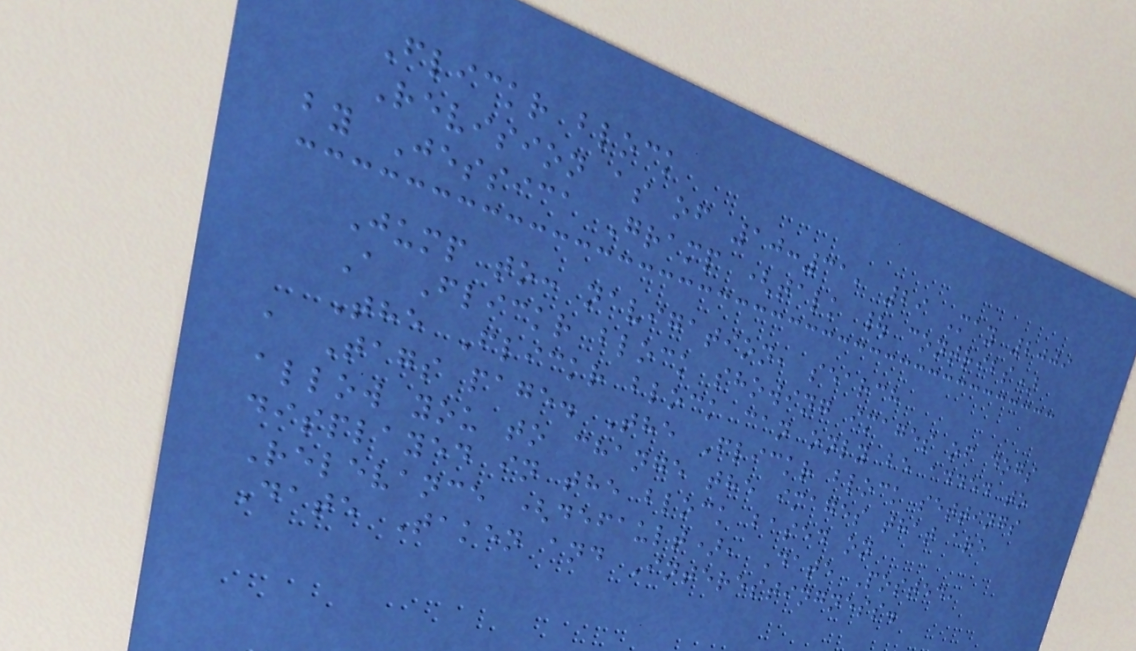Flickr block
Revision as of 10:31, 29 May 2009
by Jessica Gramp (talk | contribs)
Jump to: navigation, search
A Flickr block showing images of dogs
The Flickr block can only be added to
a Tags page. The Flickr block settings
allow you to change the images that are
displayed in the block based on
Relevance (default), Date Posted,
Date Taken and Interestingness.
